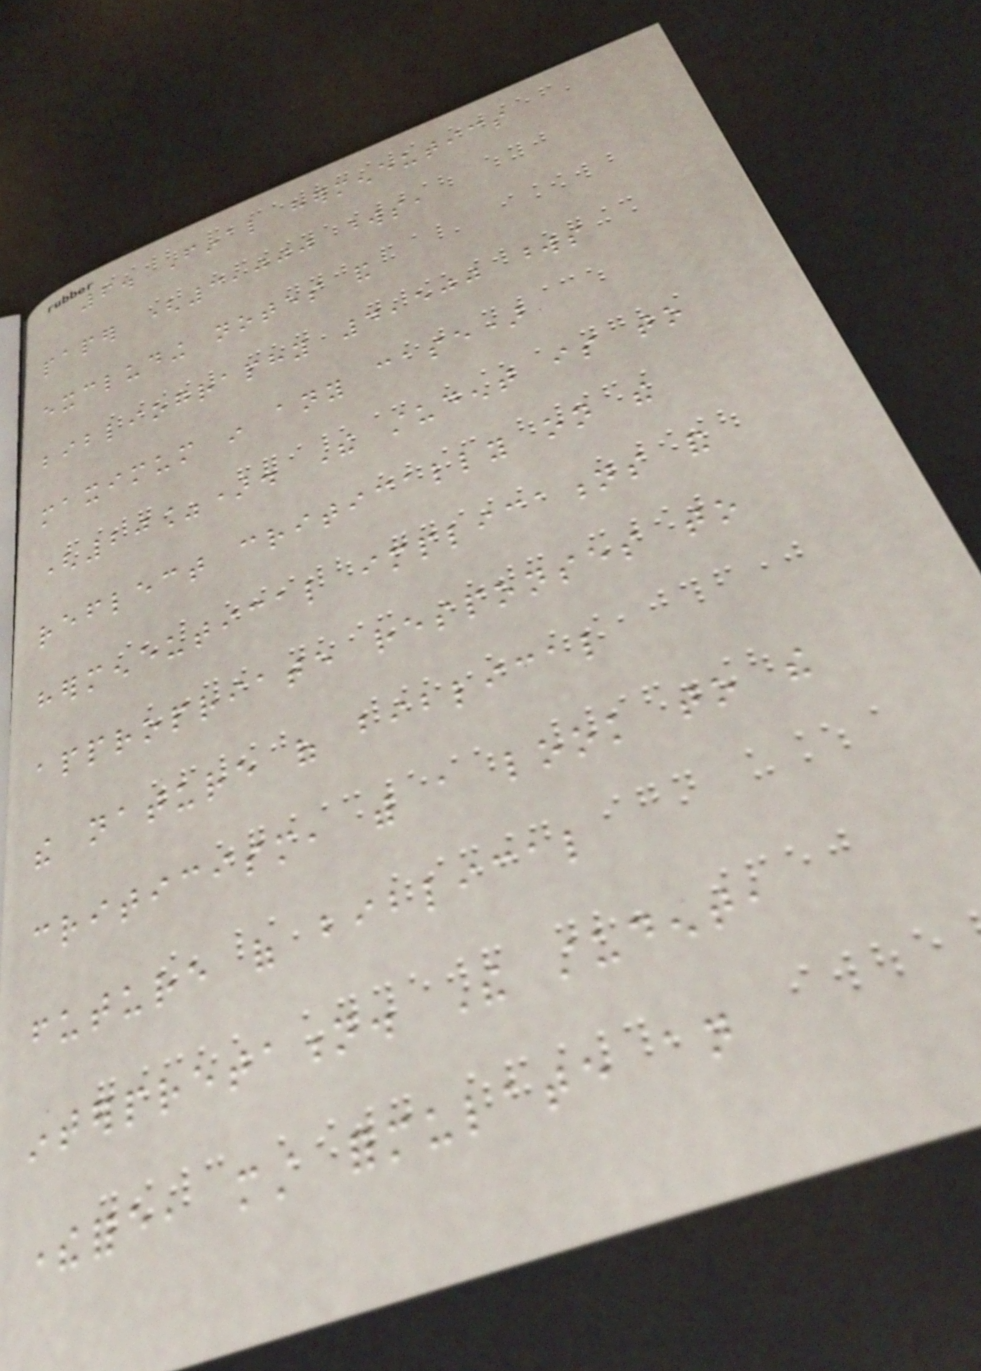6. Final hermeneutics
paper (3,000 words,
excluding notes and
bibliography 4,500 words
maximum in any case)
(20%). The student is to
reflect critically on the
hermeneutical implications and
appropriate responses to
the nature of biblical
criticism, with a look to the
future of biblical
interpretation. The student,
therefore, must formulate an
